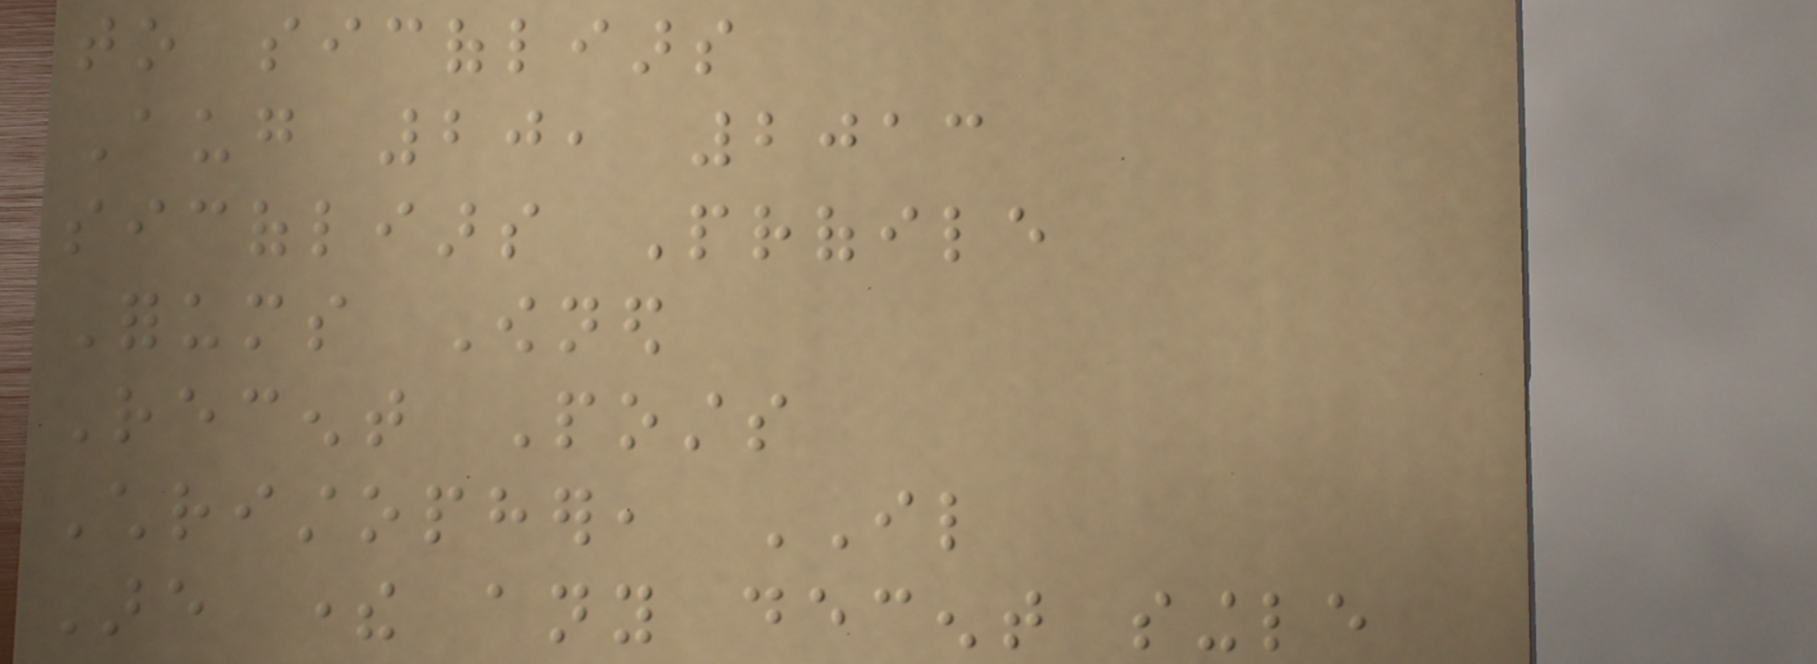to sicofliars
Aug 20, 2013
sicofliars Profile
Forums Owned
Recent Posts
Christopher, IL
Are there any decent single
